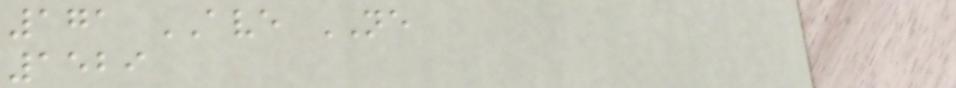171 AVE NE
1529
